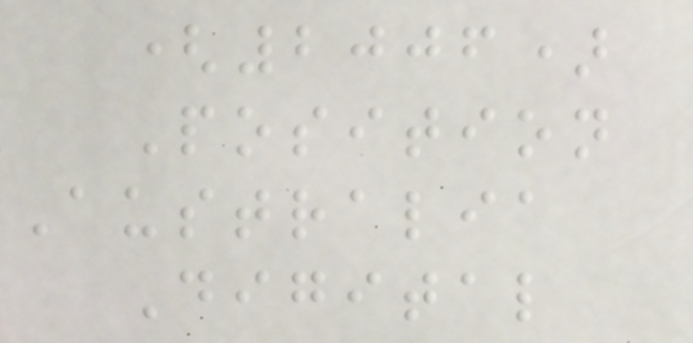(2006)
Position
Australia
Digital
